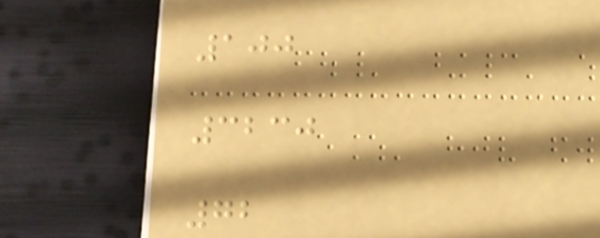100
3230
72
